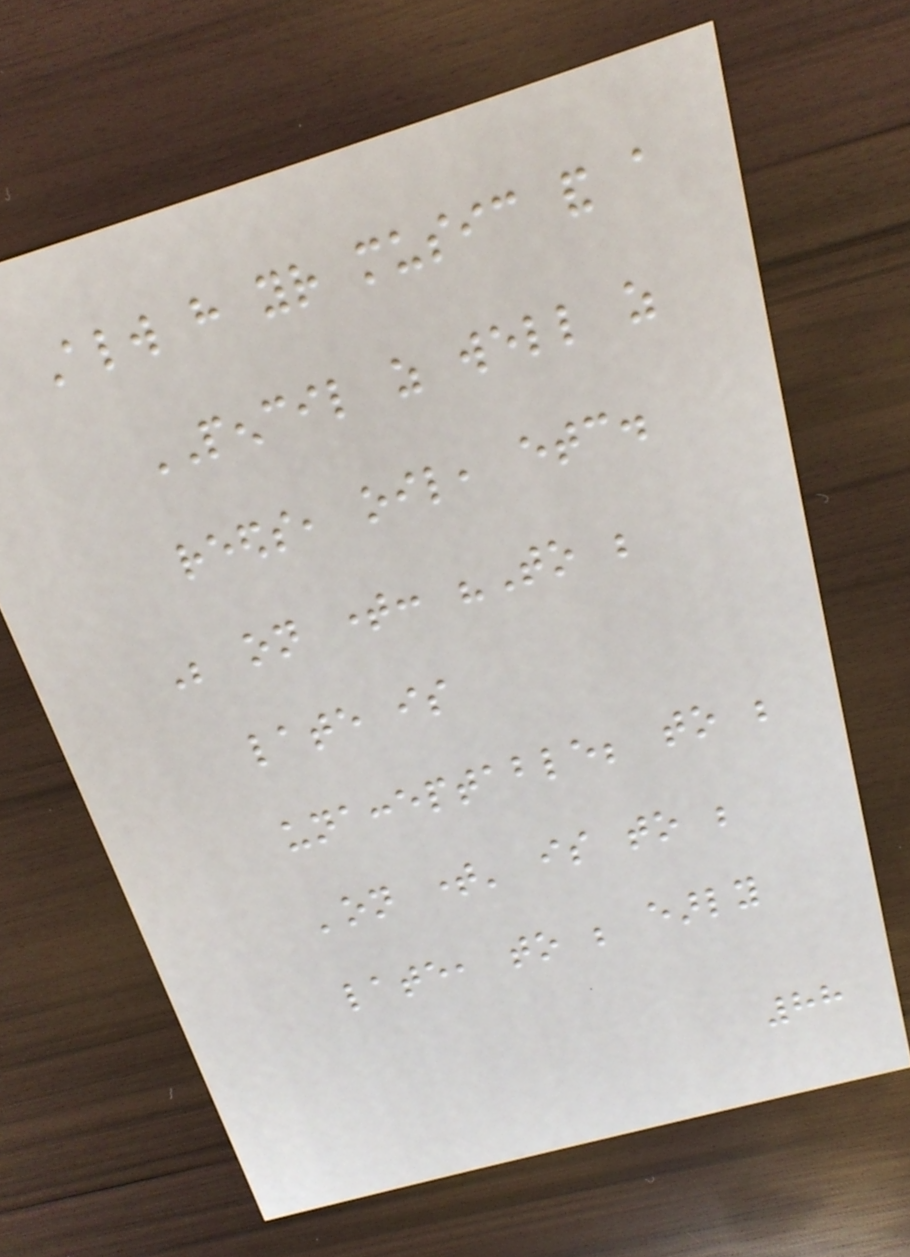Always have your music and a
PENCIL as well as
reeds, oil, etc.
Be on time: "To be
late is
unacceptable; to be
'on time' is to be
late, to be early
88
